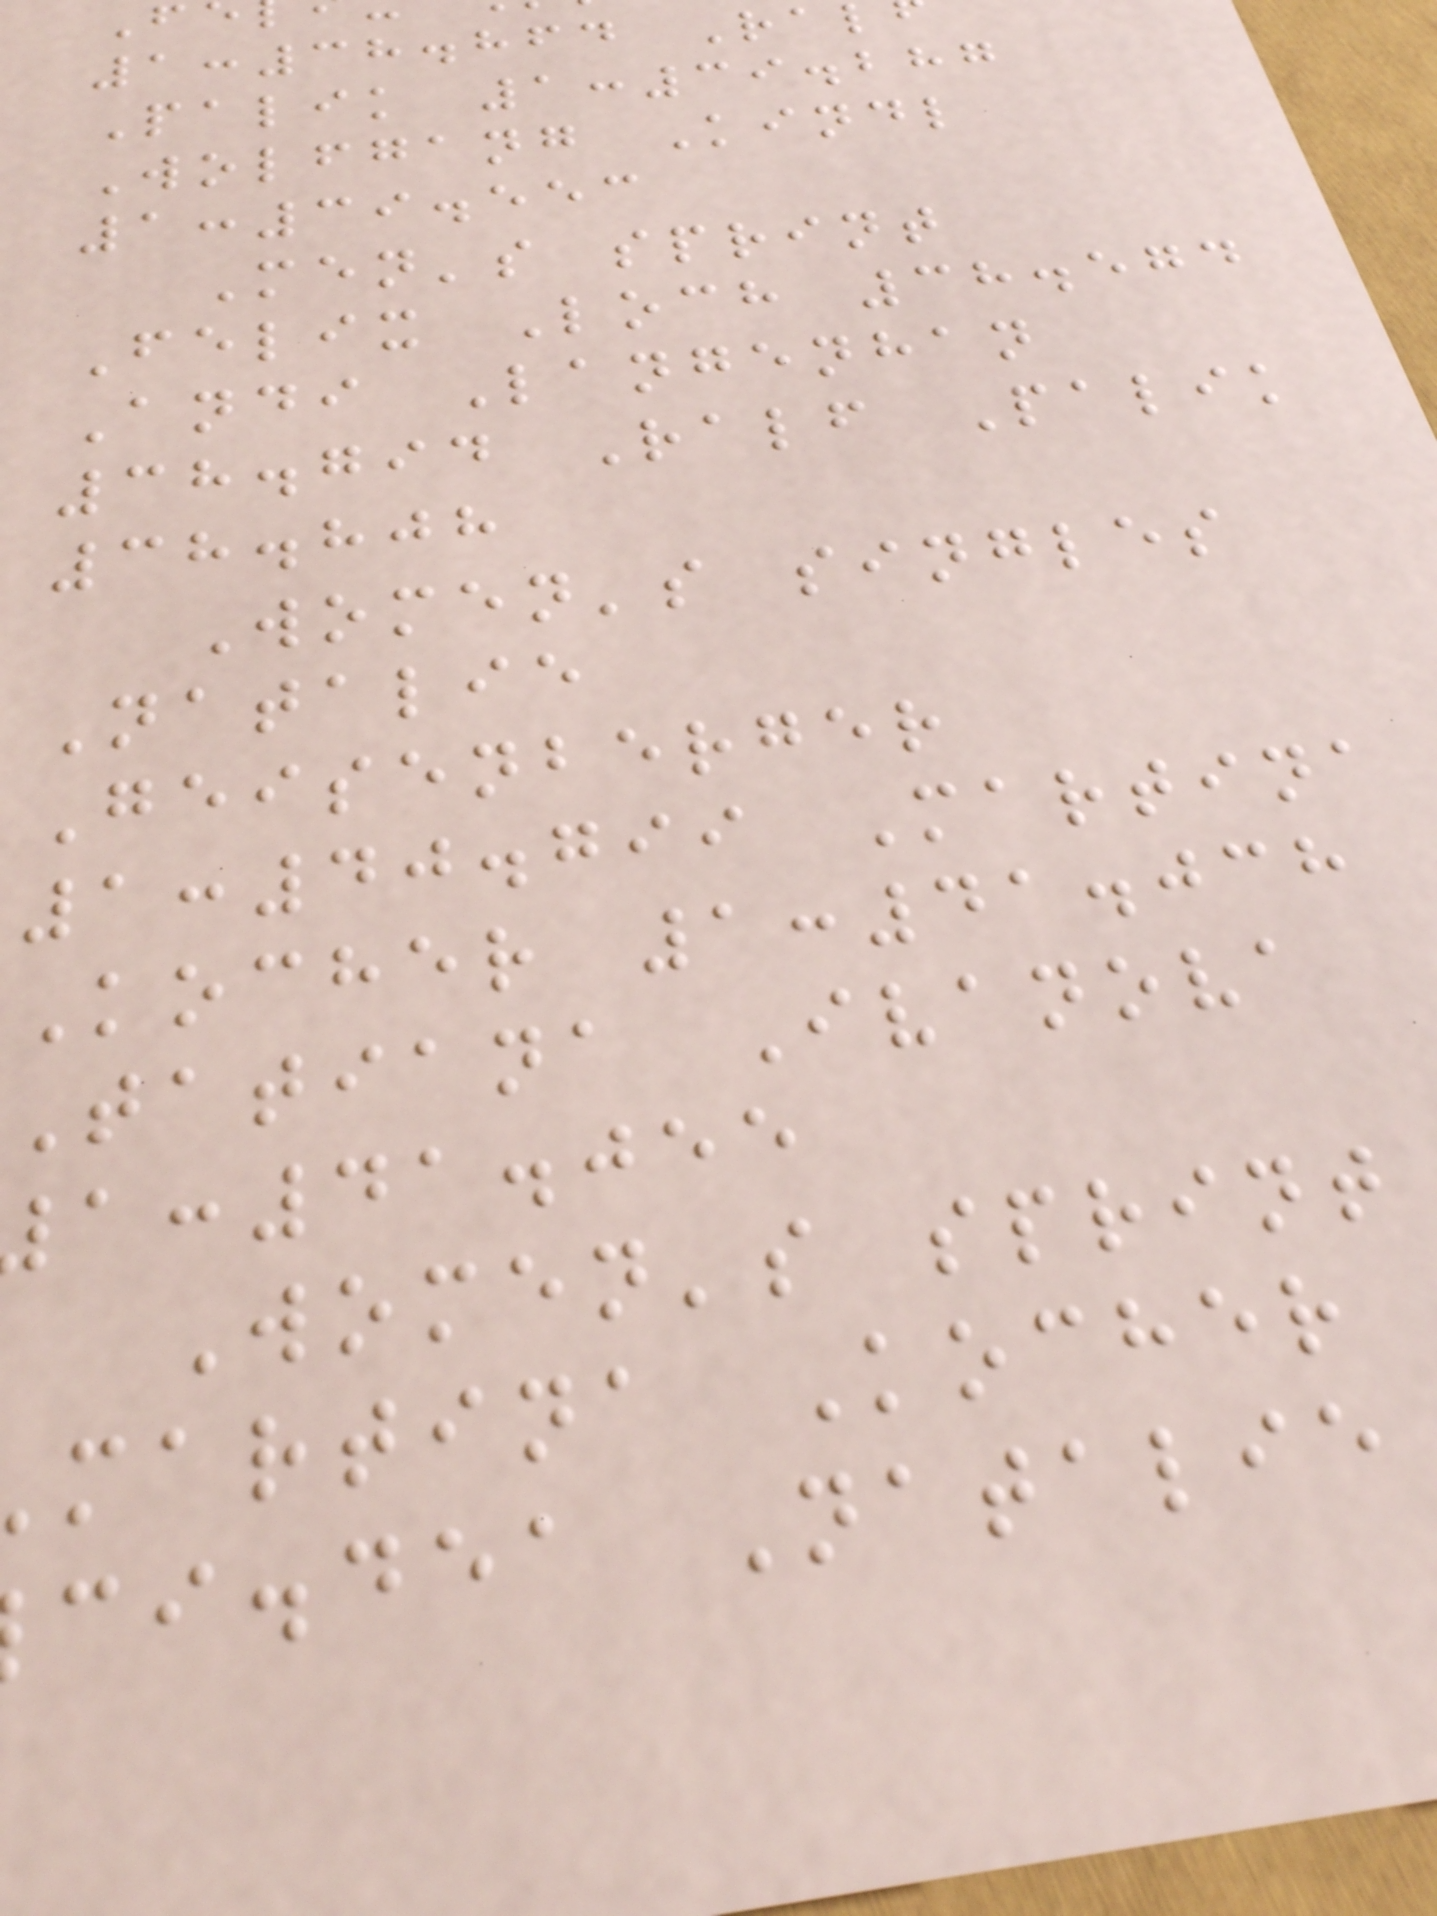1:38.864 Ra
Palik 1:39.287
Wolfgang Kindl
1:39.553
Men's sprint
Felix Loch 38.574
Andi Langenhan
38.794 Ralf Palik
38.808
Women's singles
Natalie
Geisenberger
1:40.799 Martina
Kocher 1:41.038
Tatiana Ivanova
:41.055
Women's sprint
martina Kocher
ci.dea Natalie
